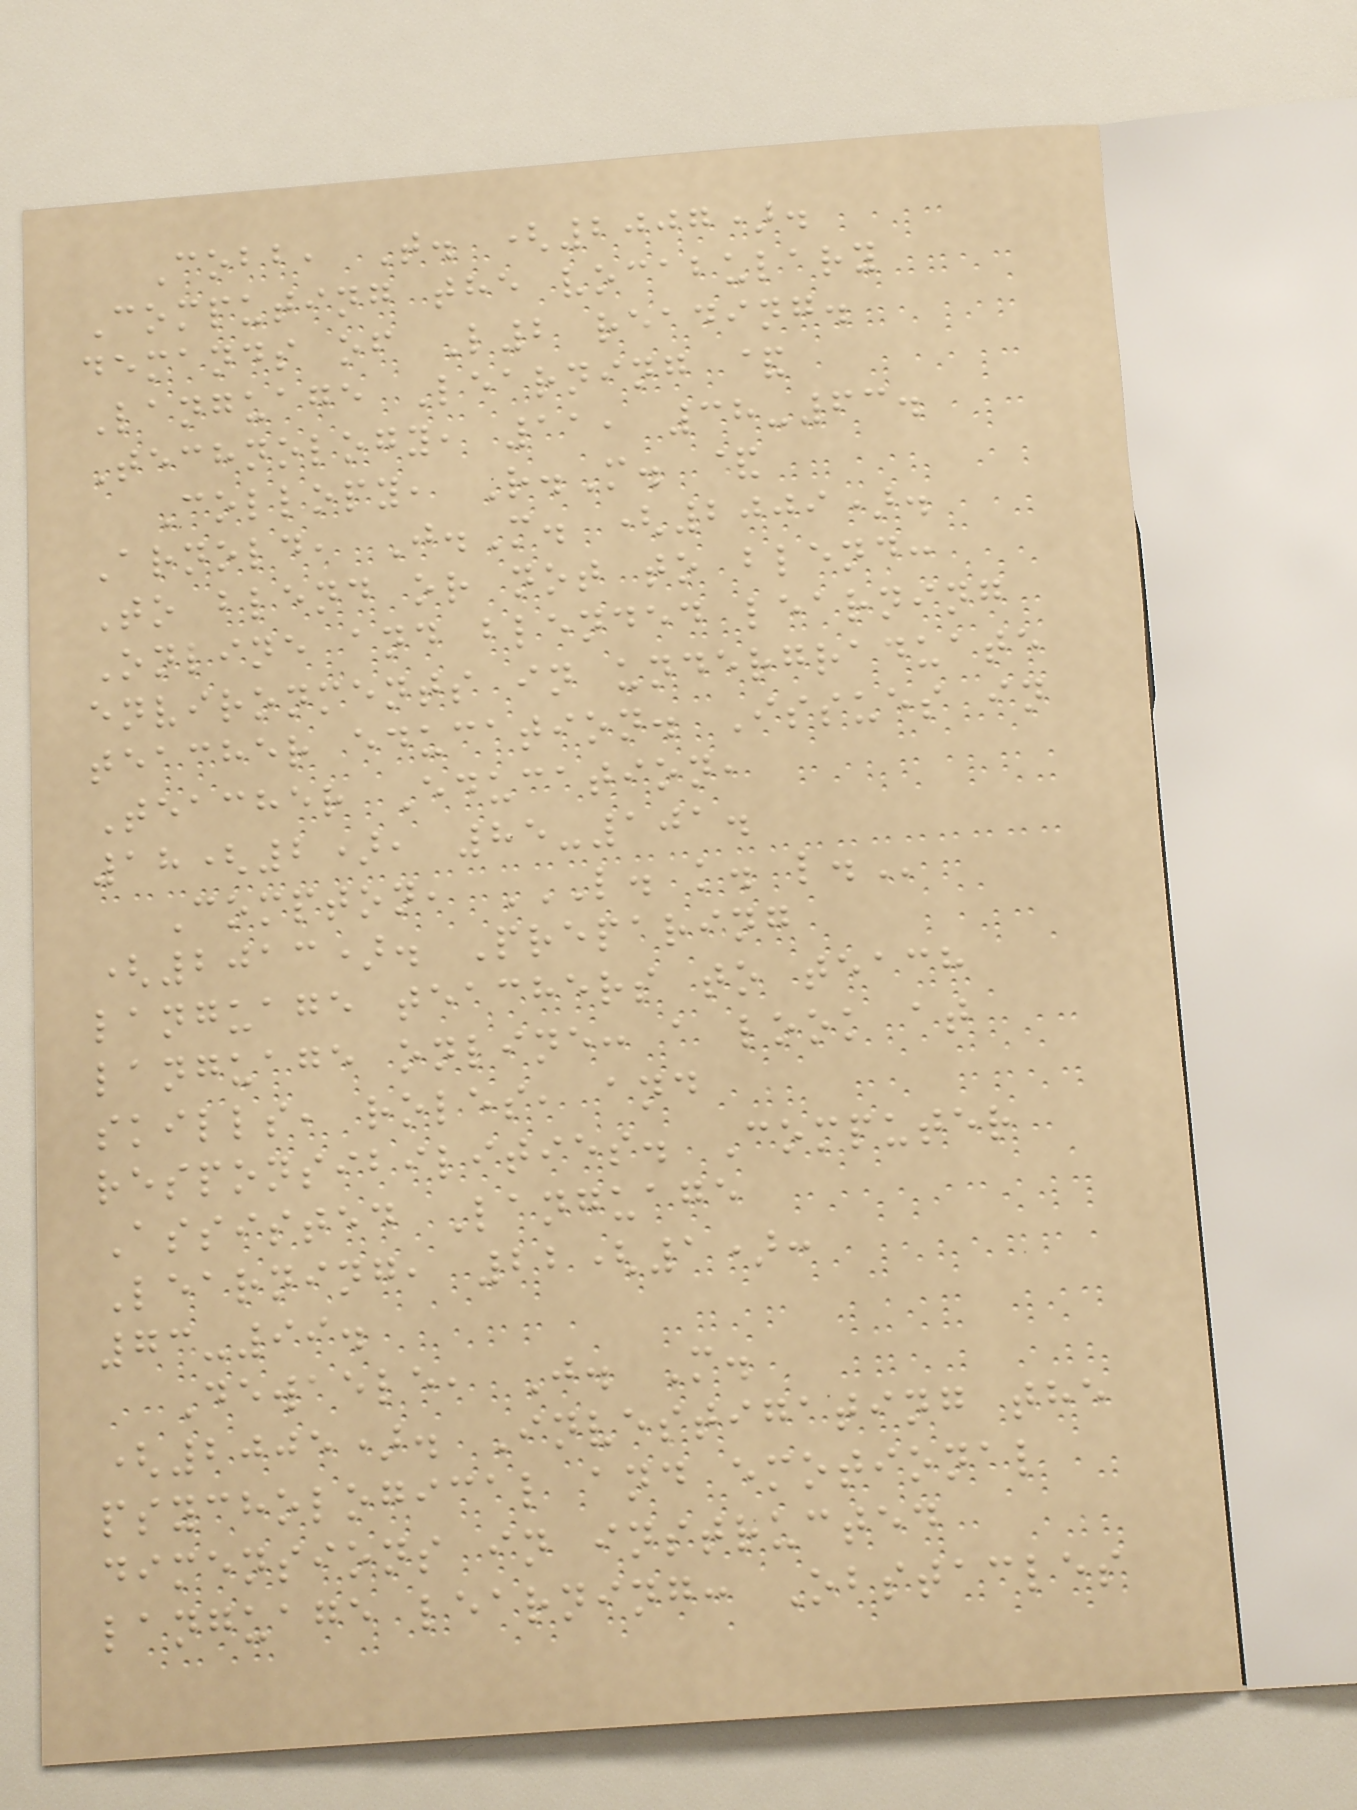Cobb, T. (2007).
Computing the vocabulary
demands of L2 reading.
Language Learning &
Technology, 11, 38-63.
Collopy, R.M. &
Arnold, J.M. (2009).
To blend or not to blend:
Online and blended learning
environments in undergraduate
teacher education. Issues in
Teacher Education,
18(2), 85-101.
Compton, L. K. L.
(2013). Preparing
language teachers to teach
language online: a look at
skills, roles, and
responsibilities. Computer
Assisted Language
Learning, 22(1):
73-99.
Dewaele, J. M.
(2005). Investigating the
psychological and emotional
dimensions in instructed
language learning: Obstacles
